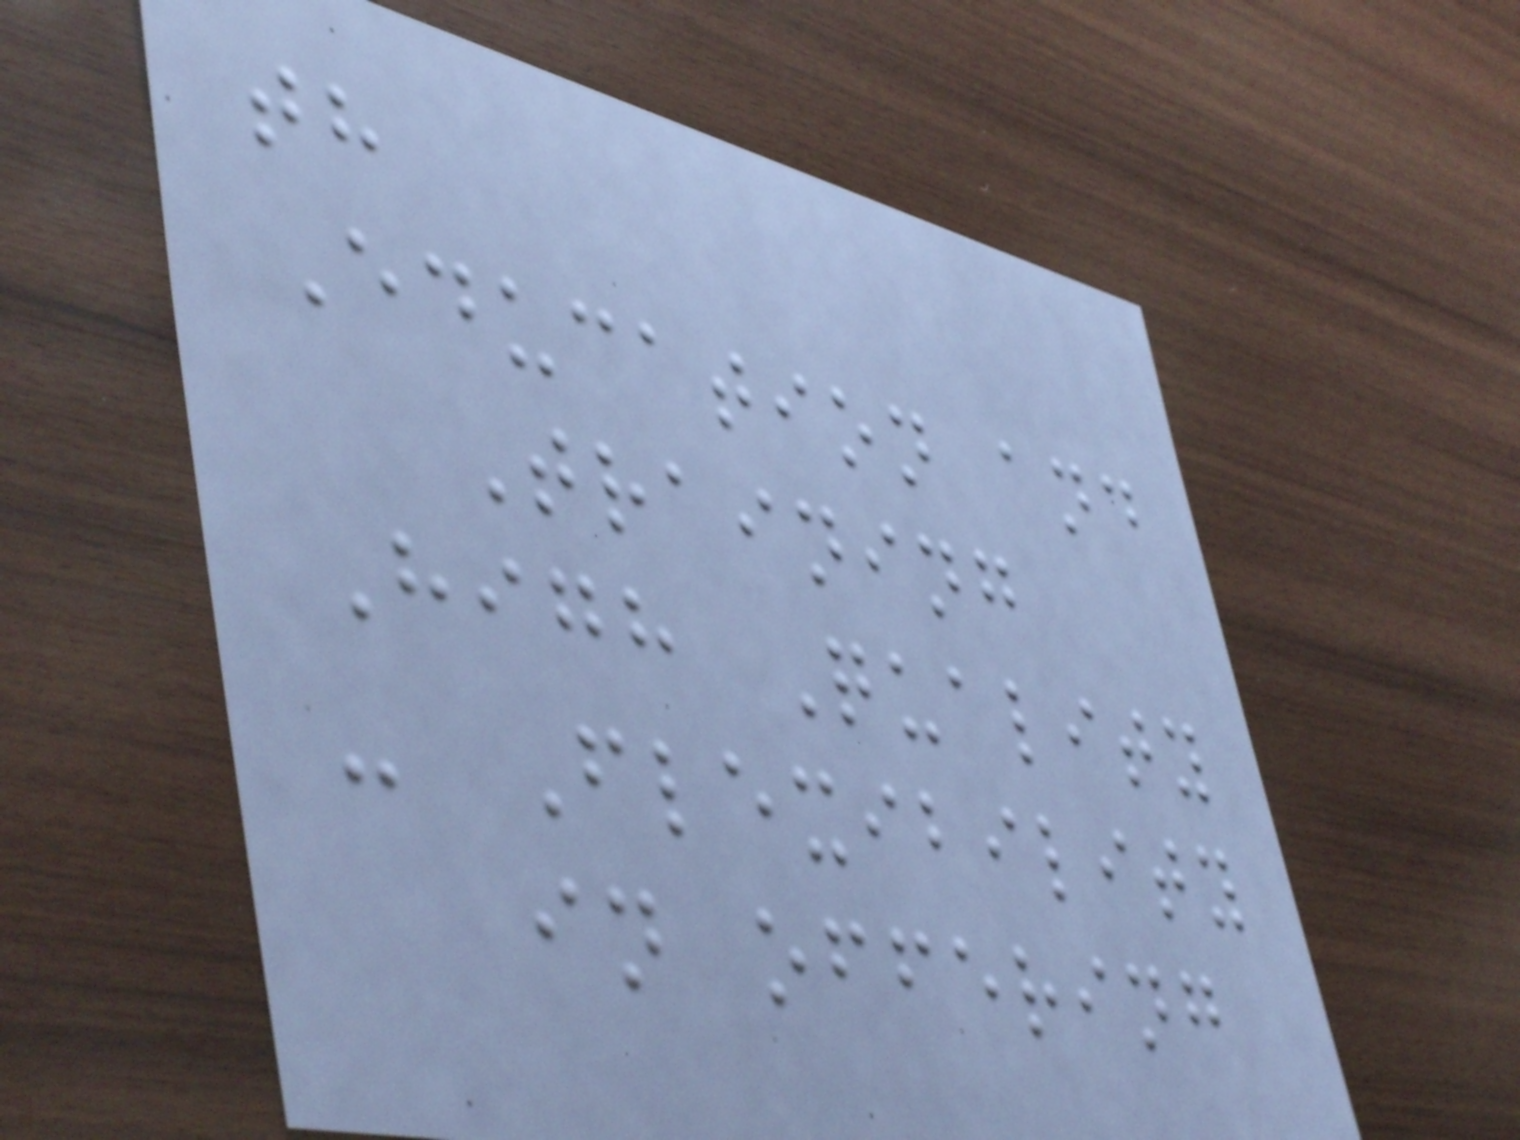th
Education and
Training
High Quality
- Flexibility
in offering
